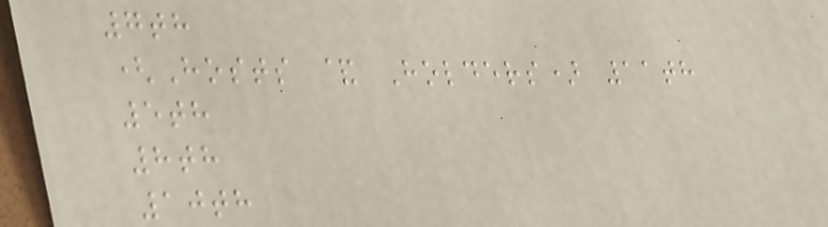7th
(Hosts & Holders) 11th
5th
8th
10th
